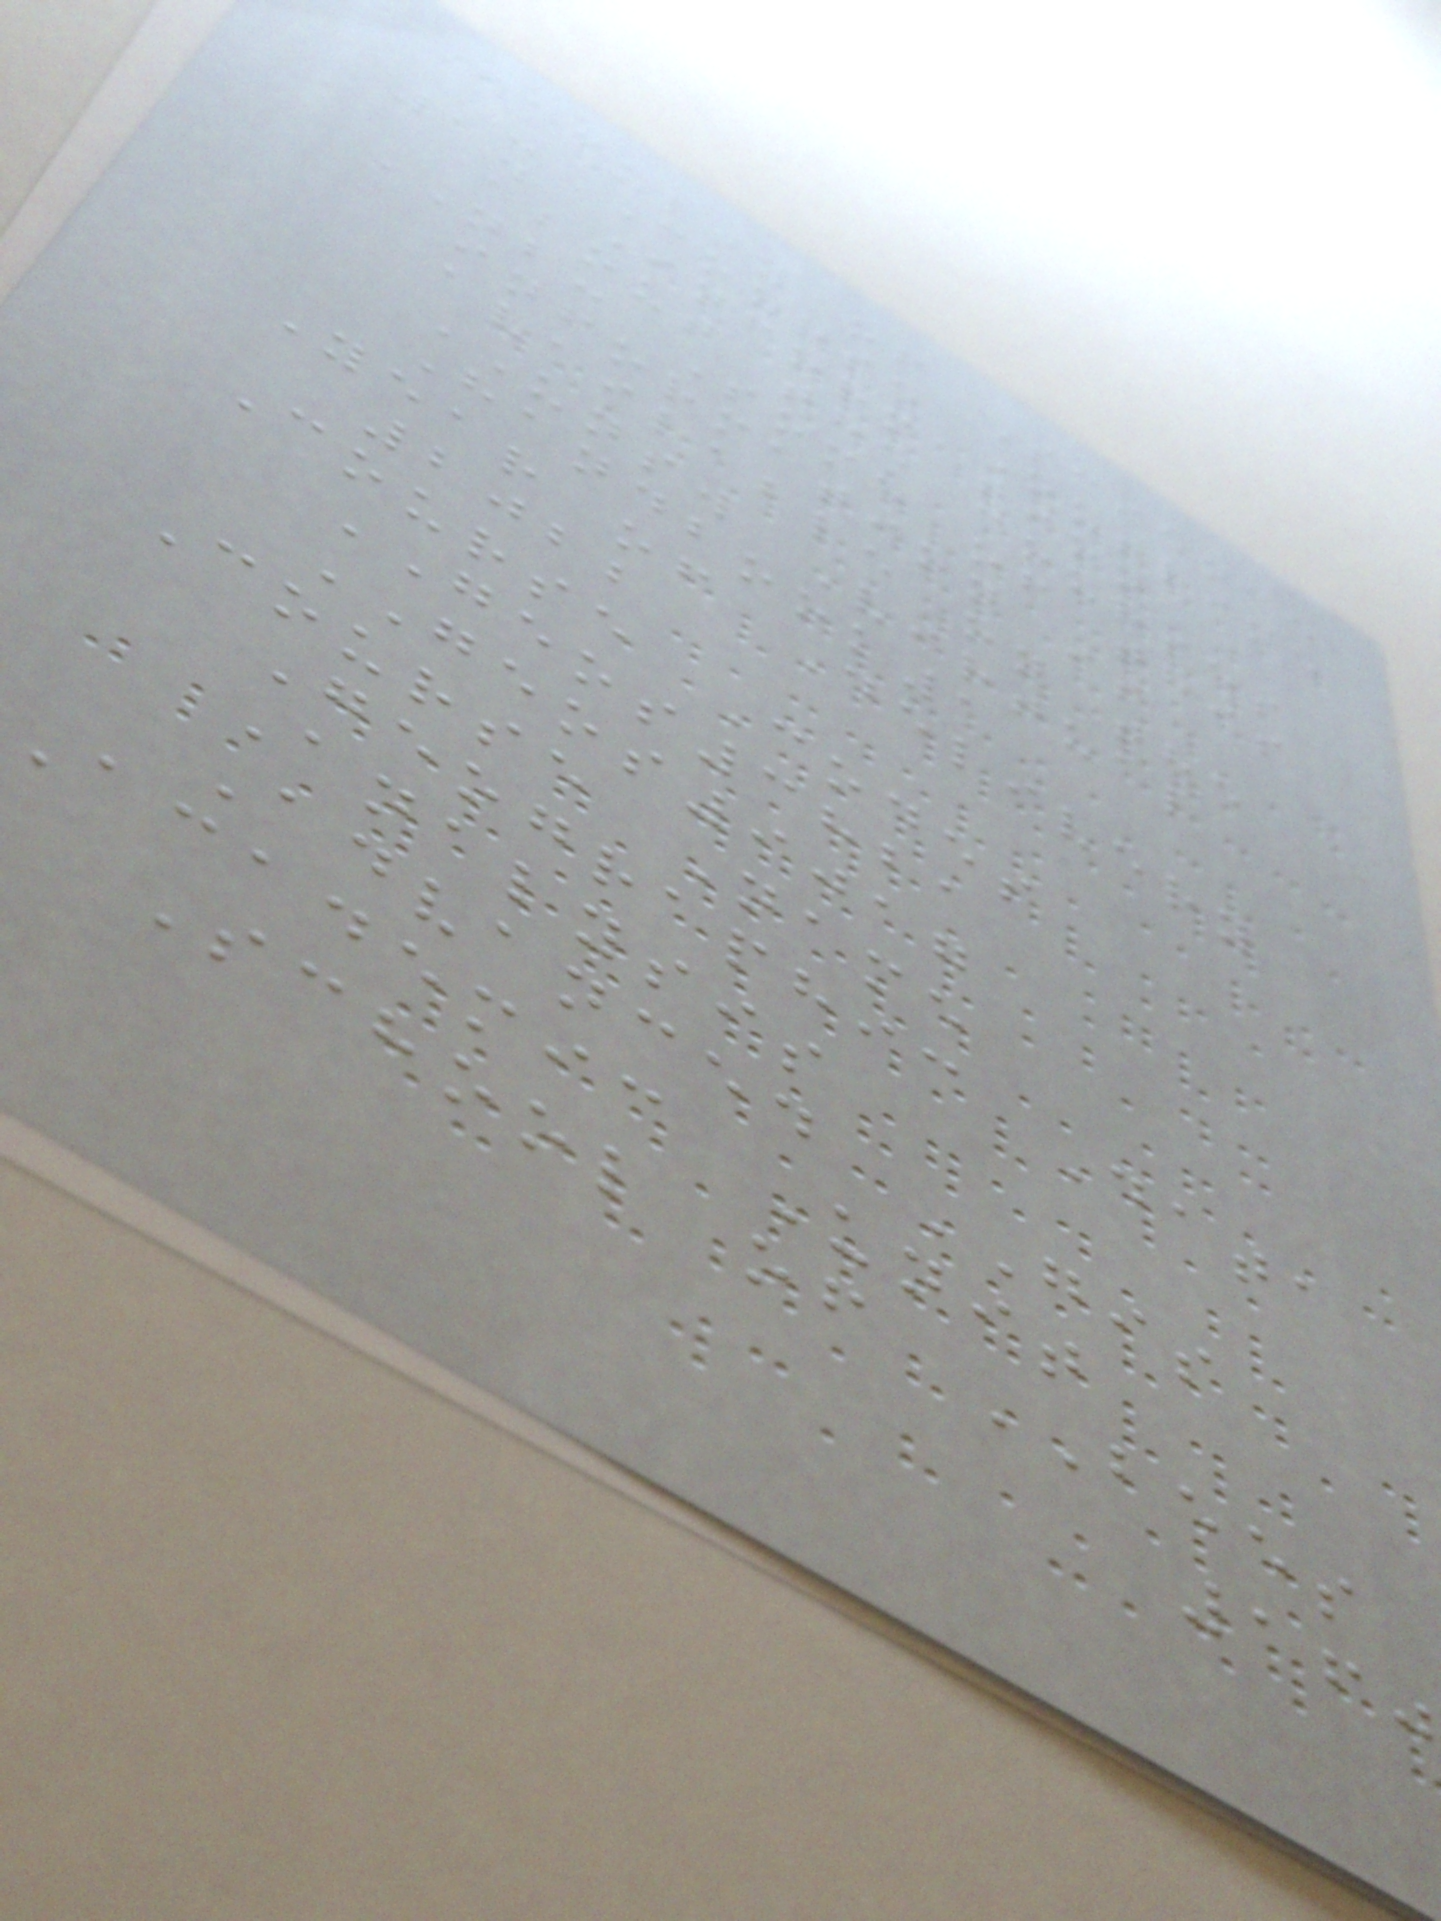Faculty of Science
- Course Outline
1. Information
about the courses
NB: Some of this
information is
available on the
UNSW Virtual
Handbook1
Year of Delivery
2022
Course Codes
GEOS3821
GEOS9017
Course Name
Geographic Data
Analysis
Advanced GIS
academic Unit
School of BEES
160
